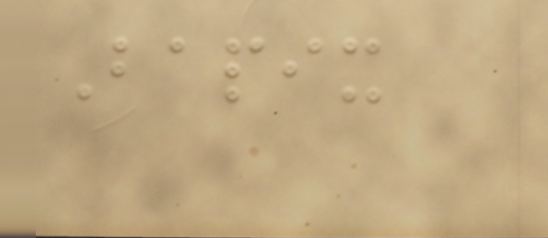Bapix
